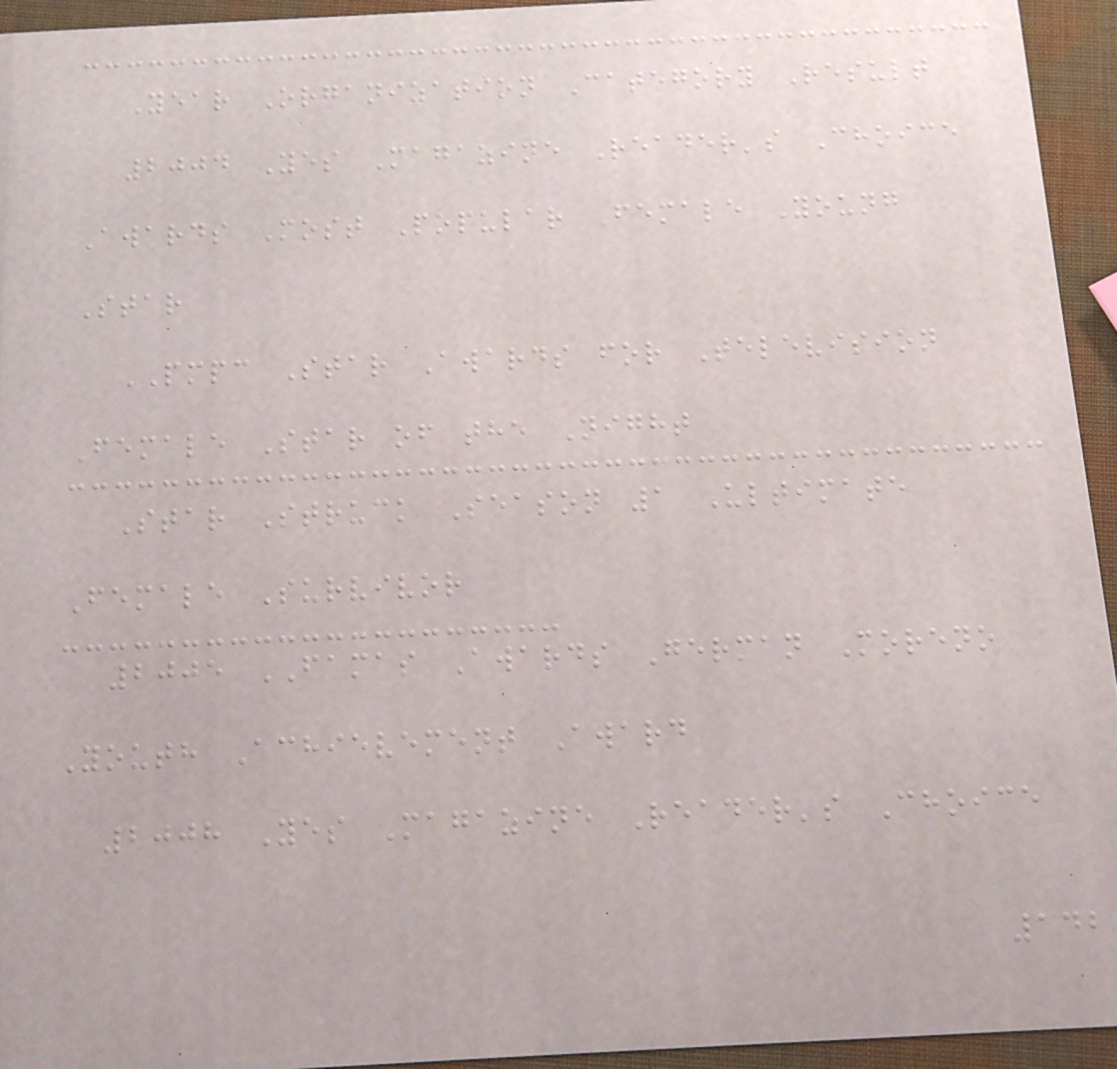Year Organization Category Result
2004 Yes Magazine Reader's Choice
Awards Most Popular Female Young
Star
PMPC Star Awards for Television
Female Star of the Night
Star Struck Season 1 Ultimate
Female Survivor
2005 FAMAS Awards German Moreno
Youth Achievement Award
2008 Yes Magazine Reader's Choice
142
